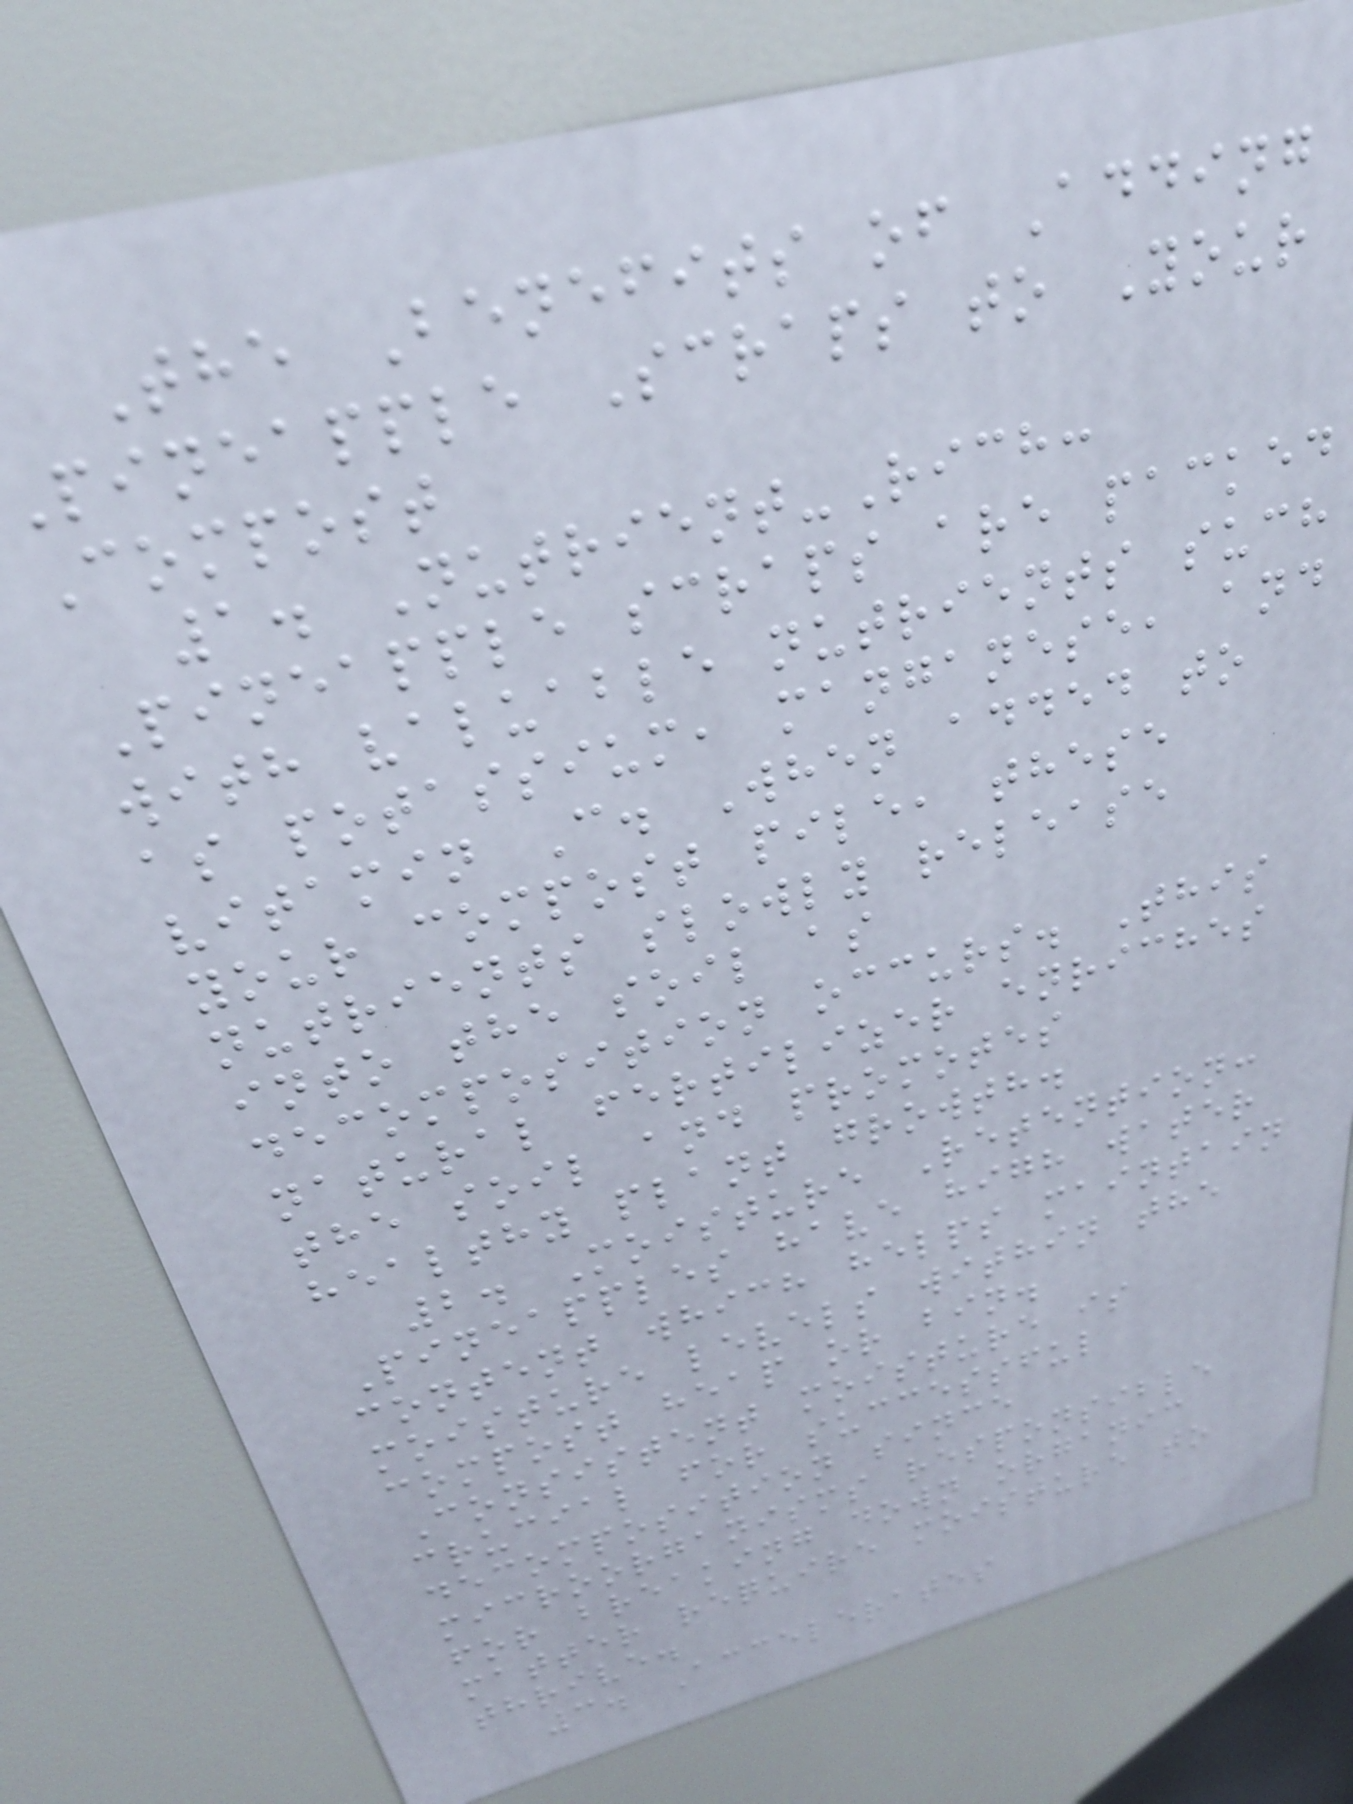The Benefits of Adding
pineapple Scraps to Your
Compost
1. Nutrient-Rich:
Pineapple scraps are packed
with valuable nutrients such
as potassium, manganese, and
vitamin C. When added to
your compost pile, these
nutrients slowly release
into the soil as
decomposition occurs. This
natural fertilizer enriches
the soil and promotes
healthy plant growth.
2. Moisture Retention:
Pineapples have high water
content which helps maintain
moisture levels within the
compost heap or bin.
Consistent moisture is
crucial for successful
decomposition since
microorganisms responsible
for breaking down organic
matter require moisture to
thrive.
3. Accelerates
